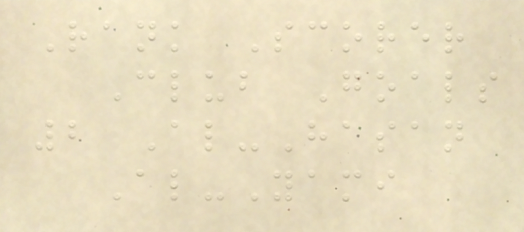Rank Scorer
Club Goals
2 Al-Hasan
Al-Yami
